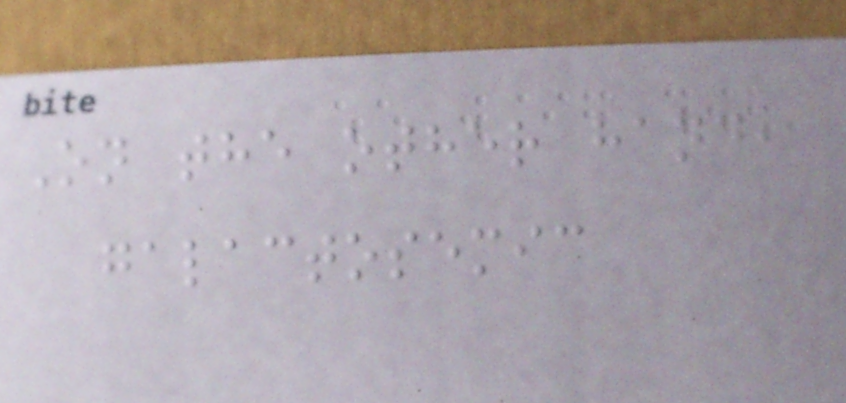On the other hand,
galactosemic
